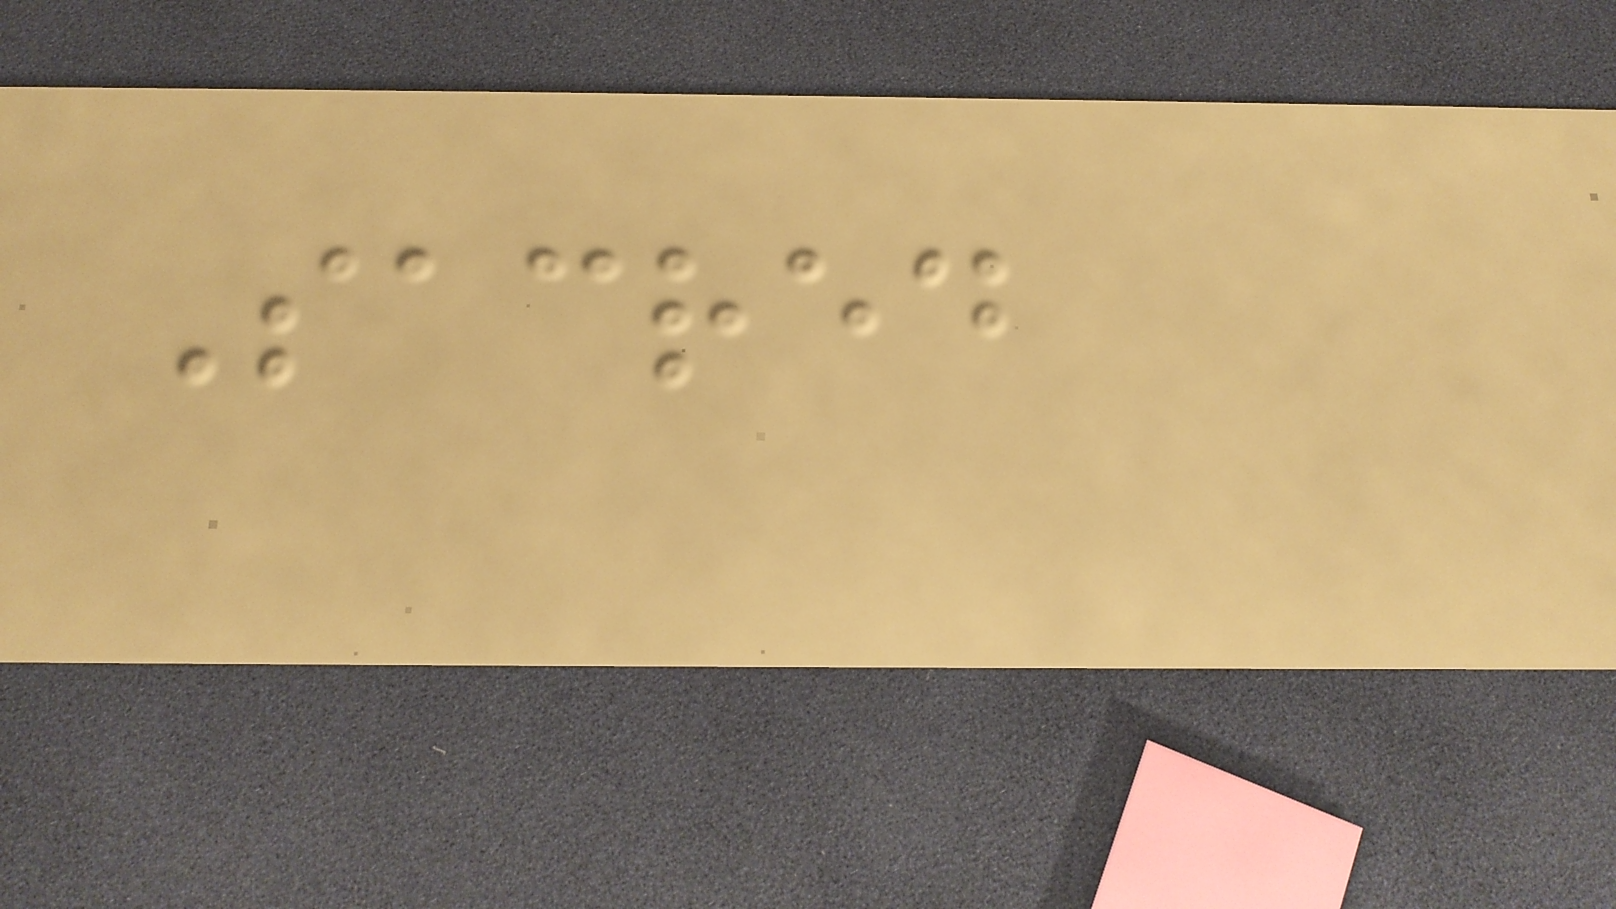Sacred
